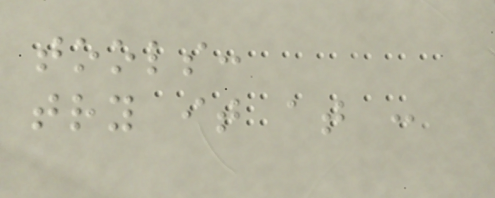tools:
try it at :
